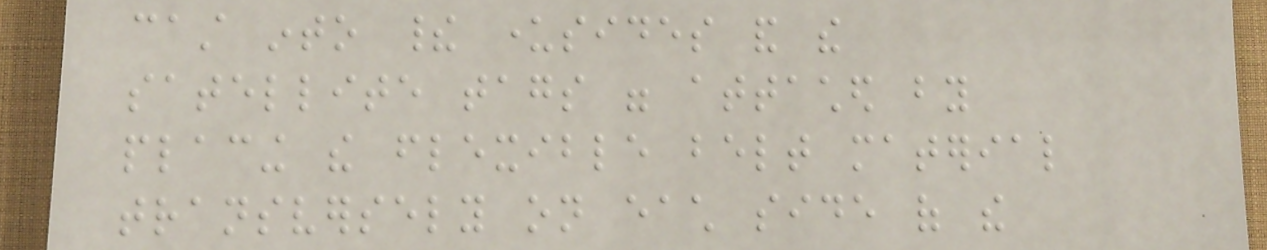cast into their undersides and the
satellite tags were attached by
placing the flexible belt material
transversely on each side of the
